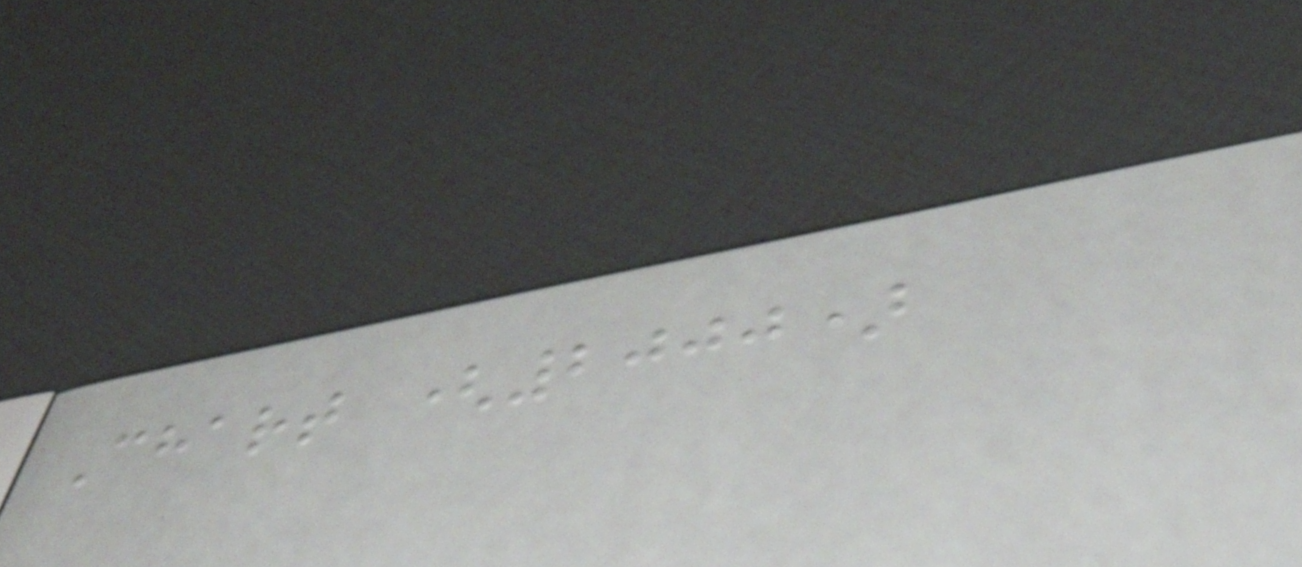Chart (2000)
